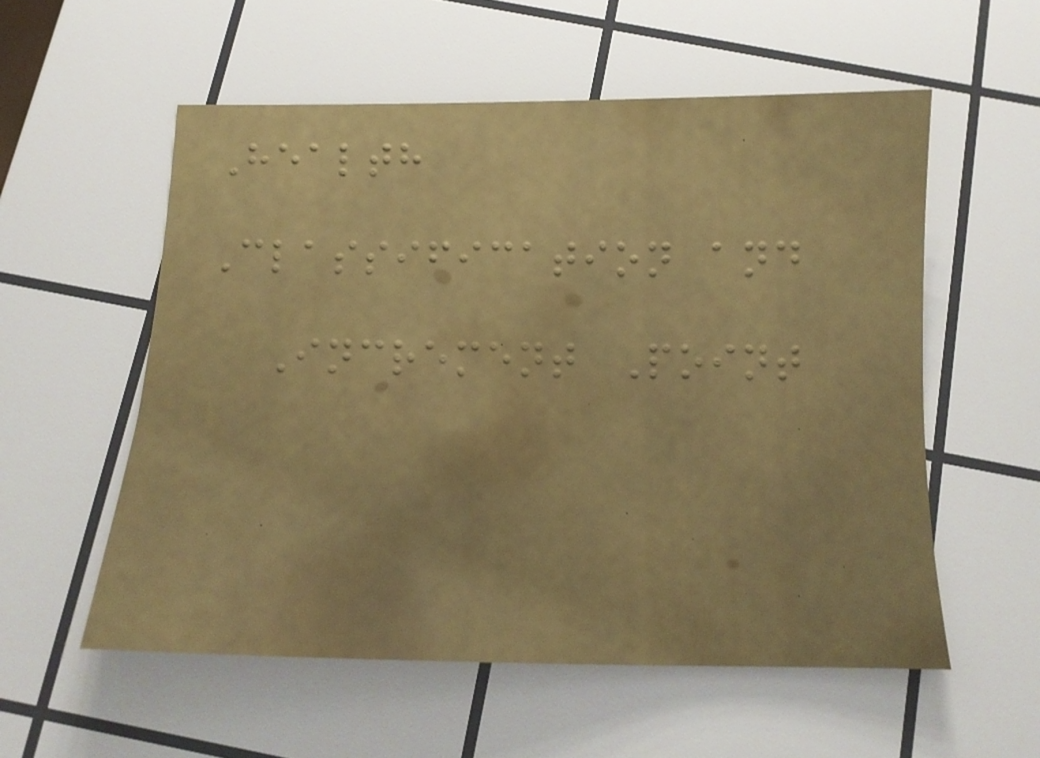Health
Classification and
Increment Point
